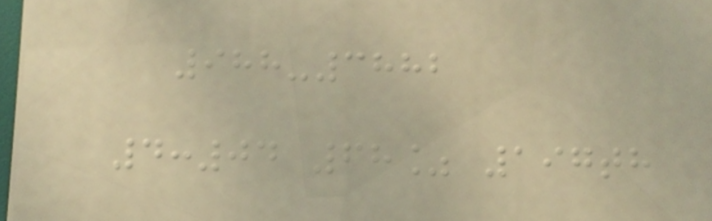988-3882
4:04 68% 197th
